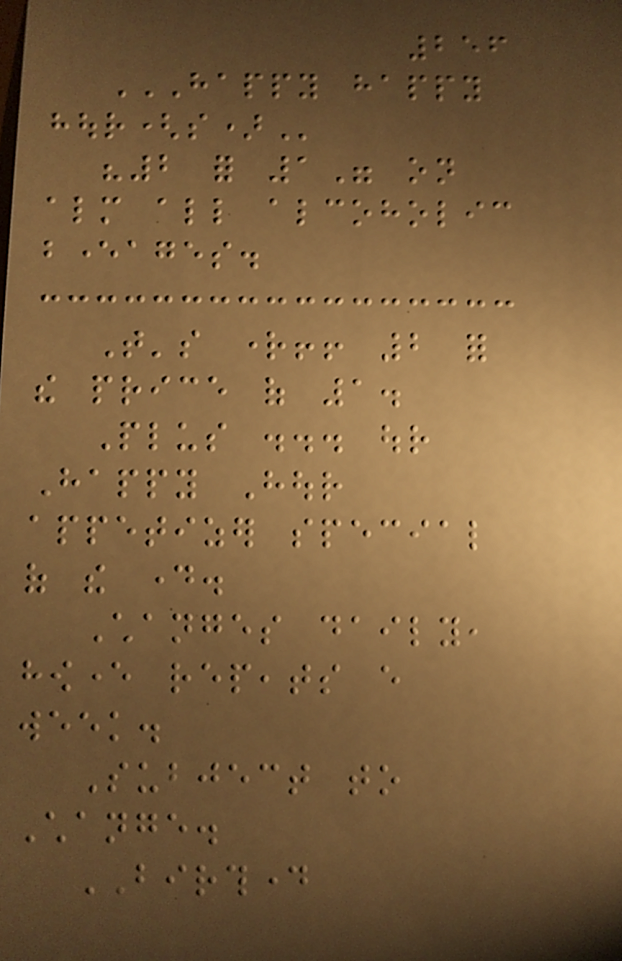256
HAPPY HAPPY
HOUR(S)
"2 for 1" on
almost all alcoholic
beverages.
That's right!! 2 for
the price of 1.
Plus ... our
Happy Hour
appetizer special
of the day.
Changes daily,
however repeats every
week.
Subject to
Change.
BIRTHDAY
